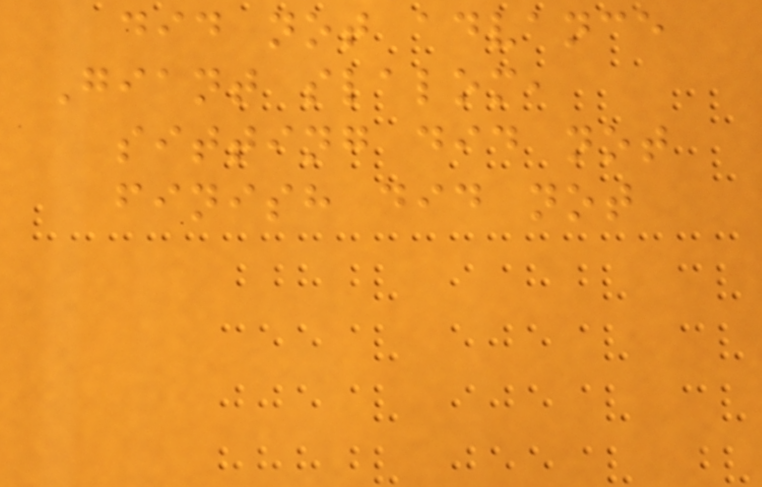did not advance
Giant slalom,
sitting did not
finish did not
